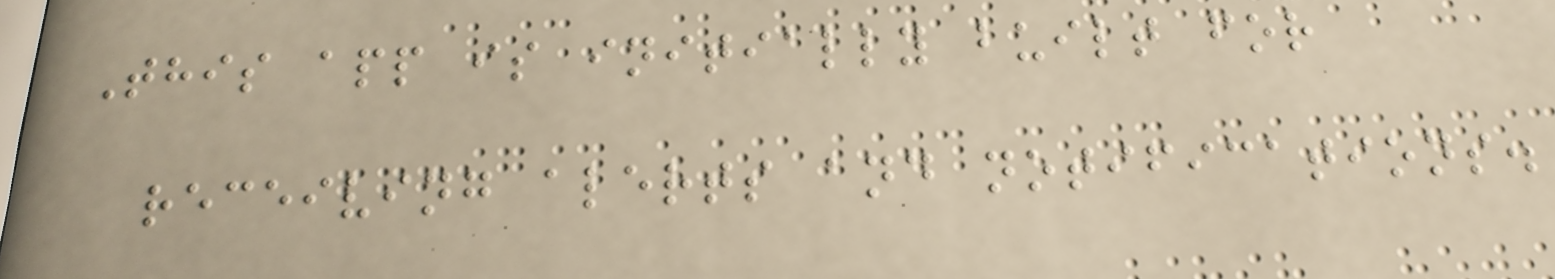This app is initially built for
receiving alerts and notifications.
